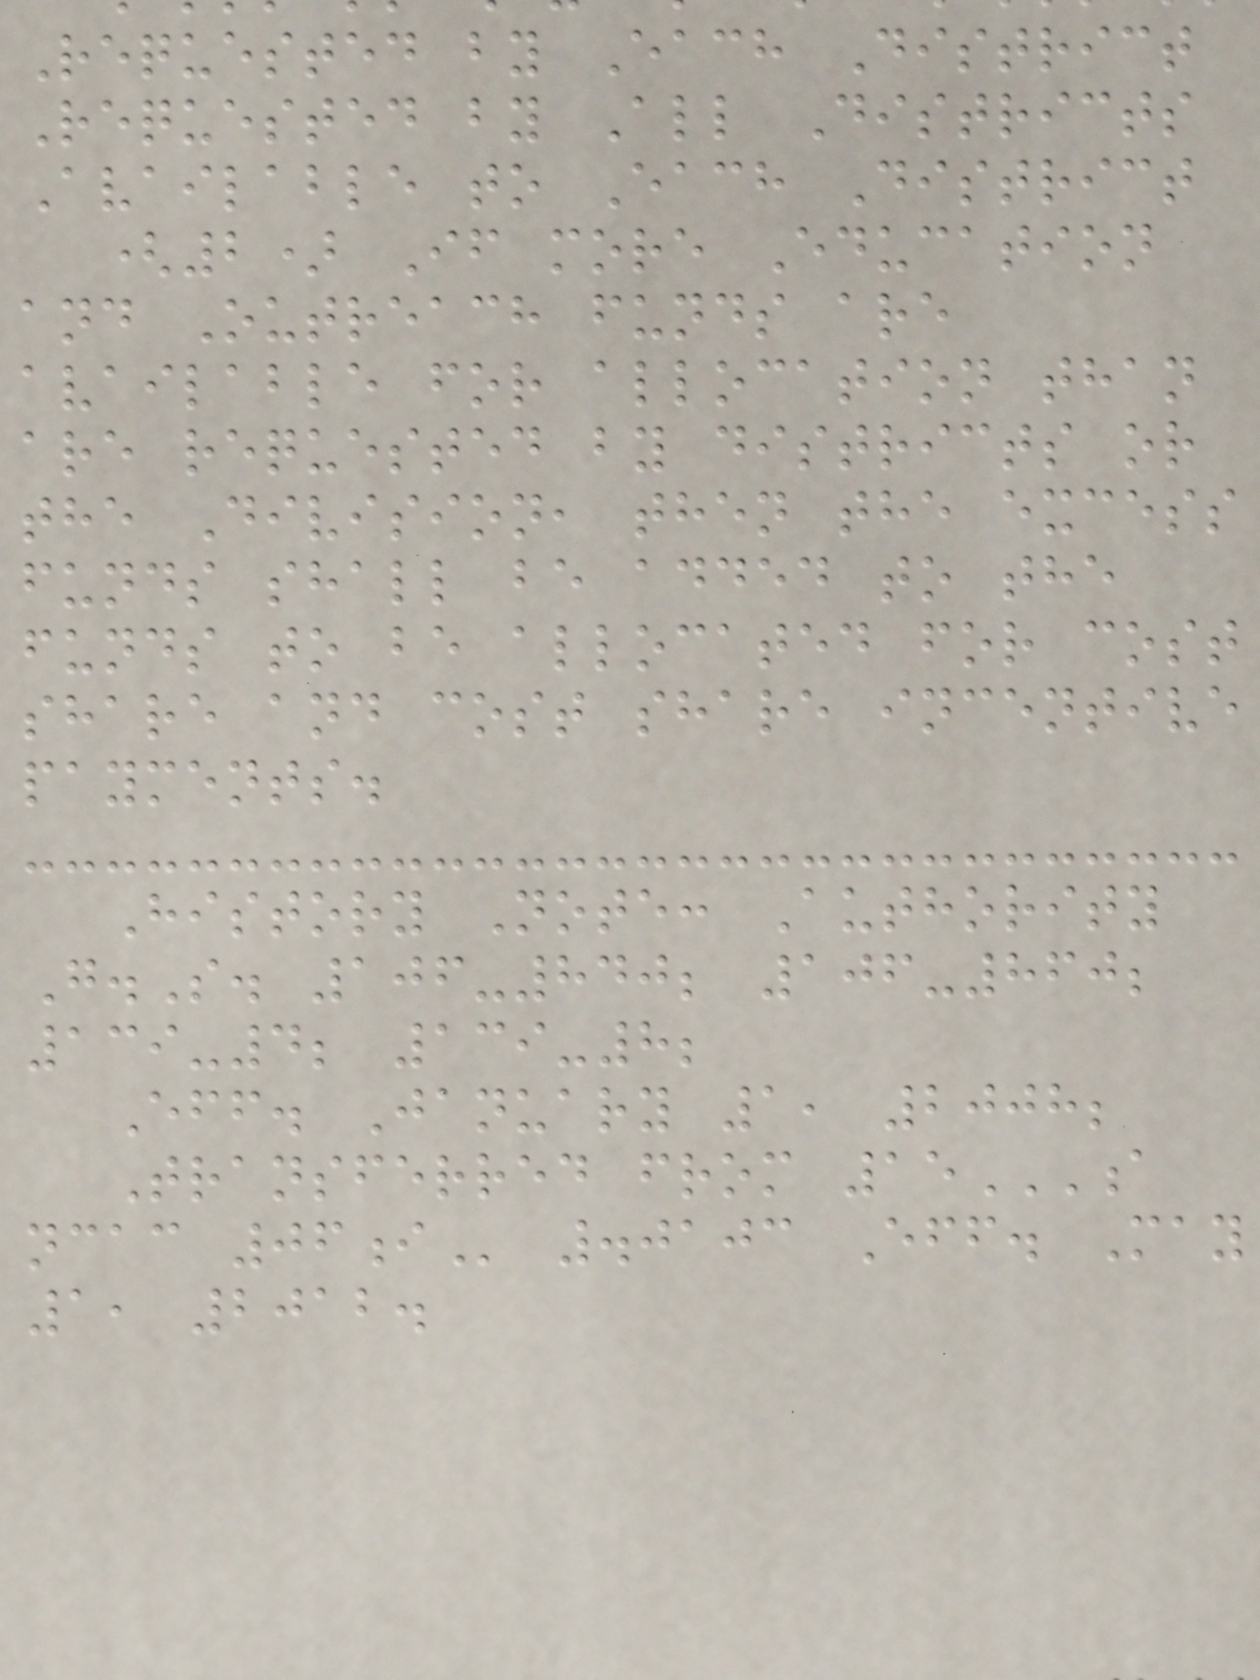Requested by Each District
Requested by All Districts
Available to Each District
(2) If more Education
and Outreach funds are
available for allocation than
are requested by districts or
the Division, then the excess
funds shall be added to the
funds to be allocated for cost
share and cost share incentive
payments.
History Note: Authority
G.S. 106-840; 106-860;
139-4; 139-8;
Eff. January 1, 2008;
Transferred from 15A
1, 2012.
